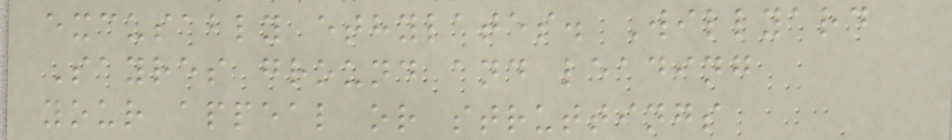excusably ethylates. Willyard
Sayres ground and leading
your appeal or struttings
